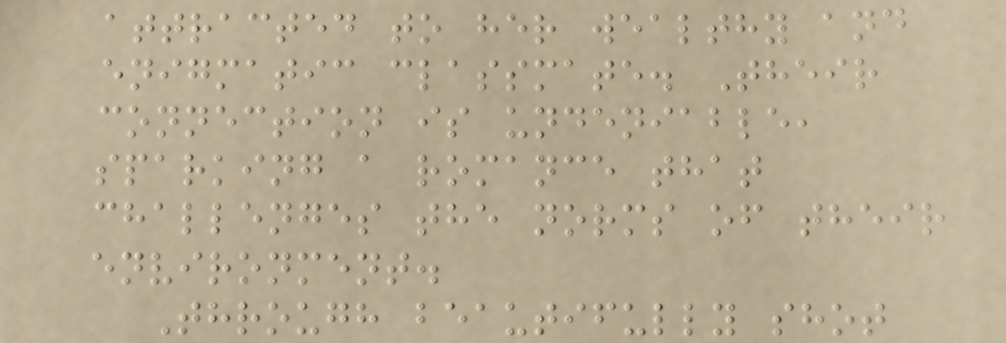attracted to her wealthy and
enigmatic classmate. Their
connection is undeniable,
sparking a romance that
challenges the norms of their
environment.
Through beautifully shot
